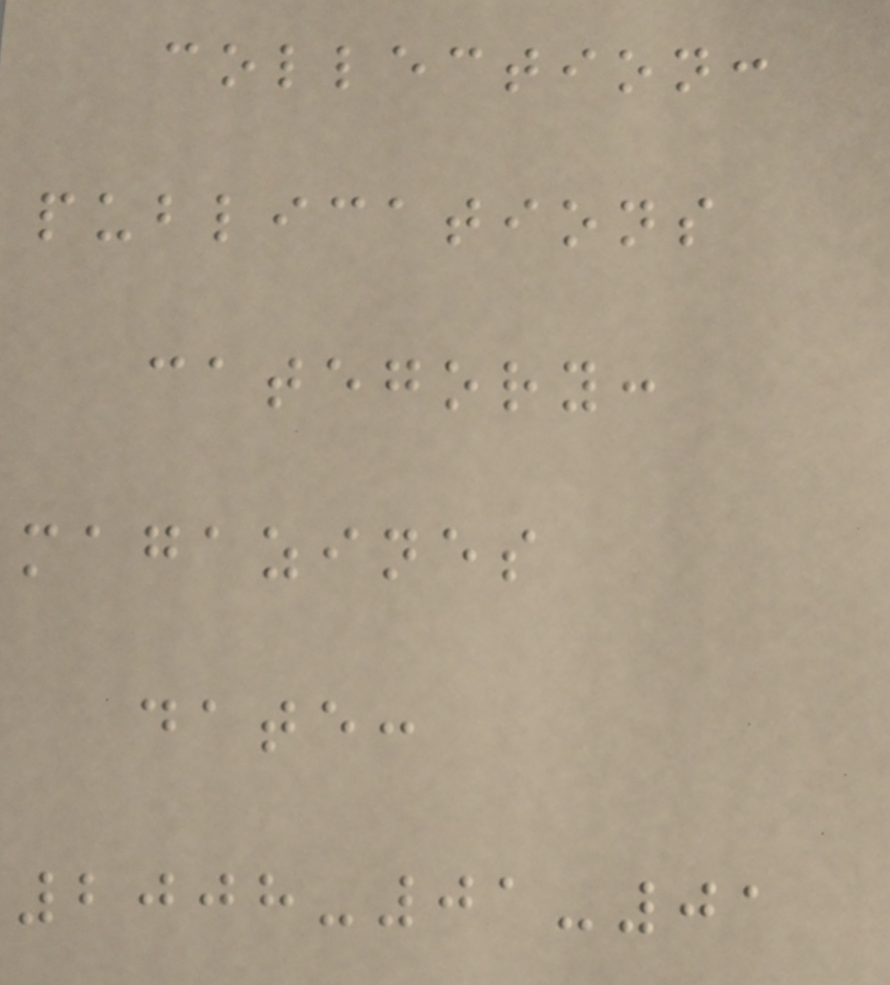collection:
publications
category:
magazines
date:
2008-01-01
